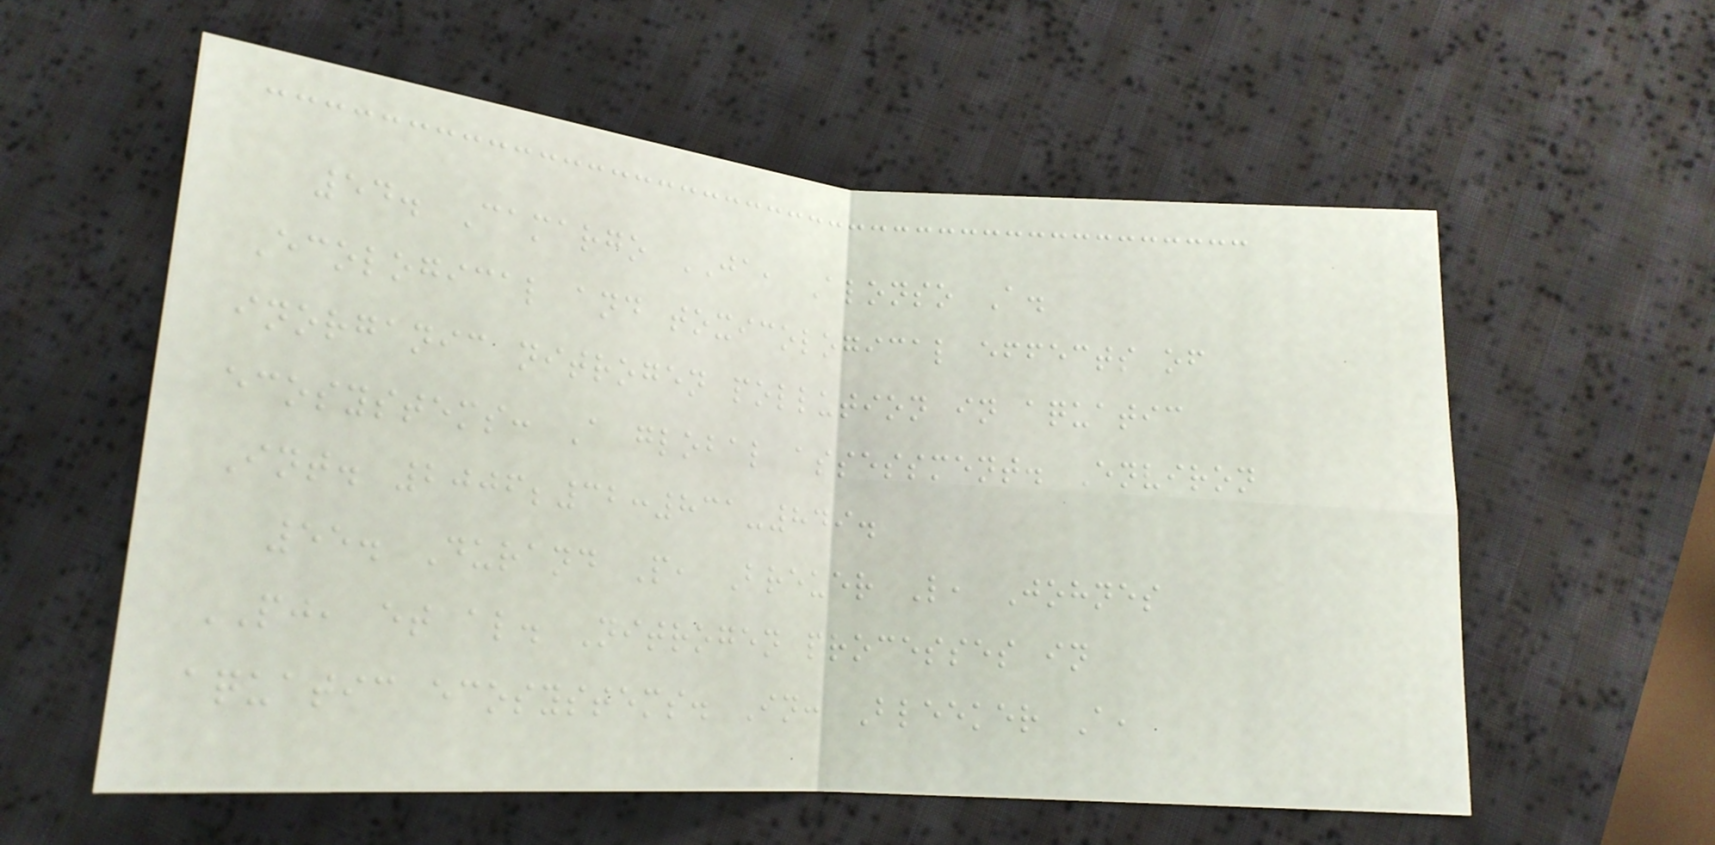54. Camargo JA, Alonso A.
Ecological and toxicological effects of
inorganic nitrogen pollution in aquatic
ecosystems: A global assessment. Environ
Int. 2006;32:831-849.
55. Durand P, Breuer L, Johnes
PJ, et al. Nitrogen processes in
aquatic ecosystems. In: Bleeker A,
